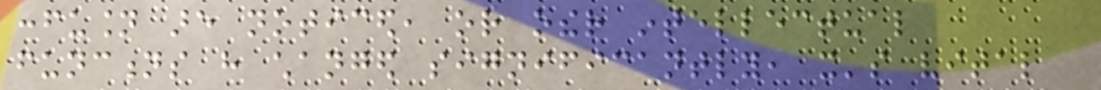confusion are noticed, or other intellectual
functions have changed significantly, it's vital
